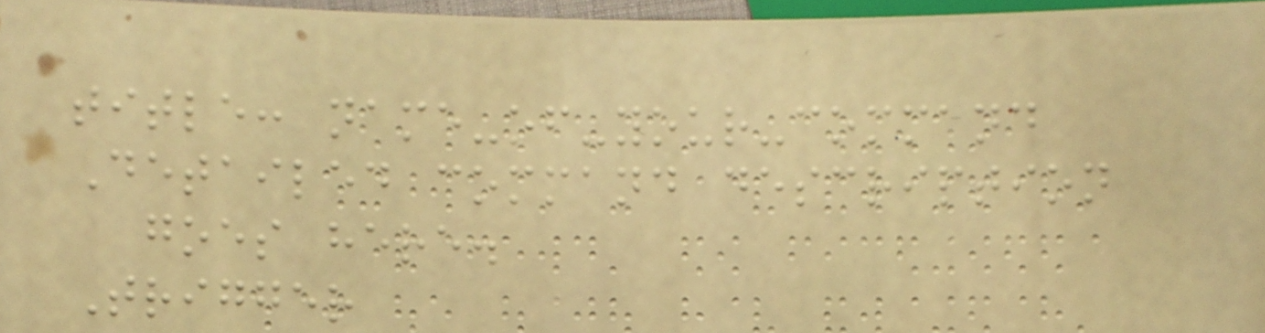title: name-of-your-command
Detailed command description
goes here.
Trigger
